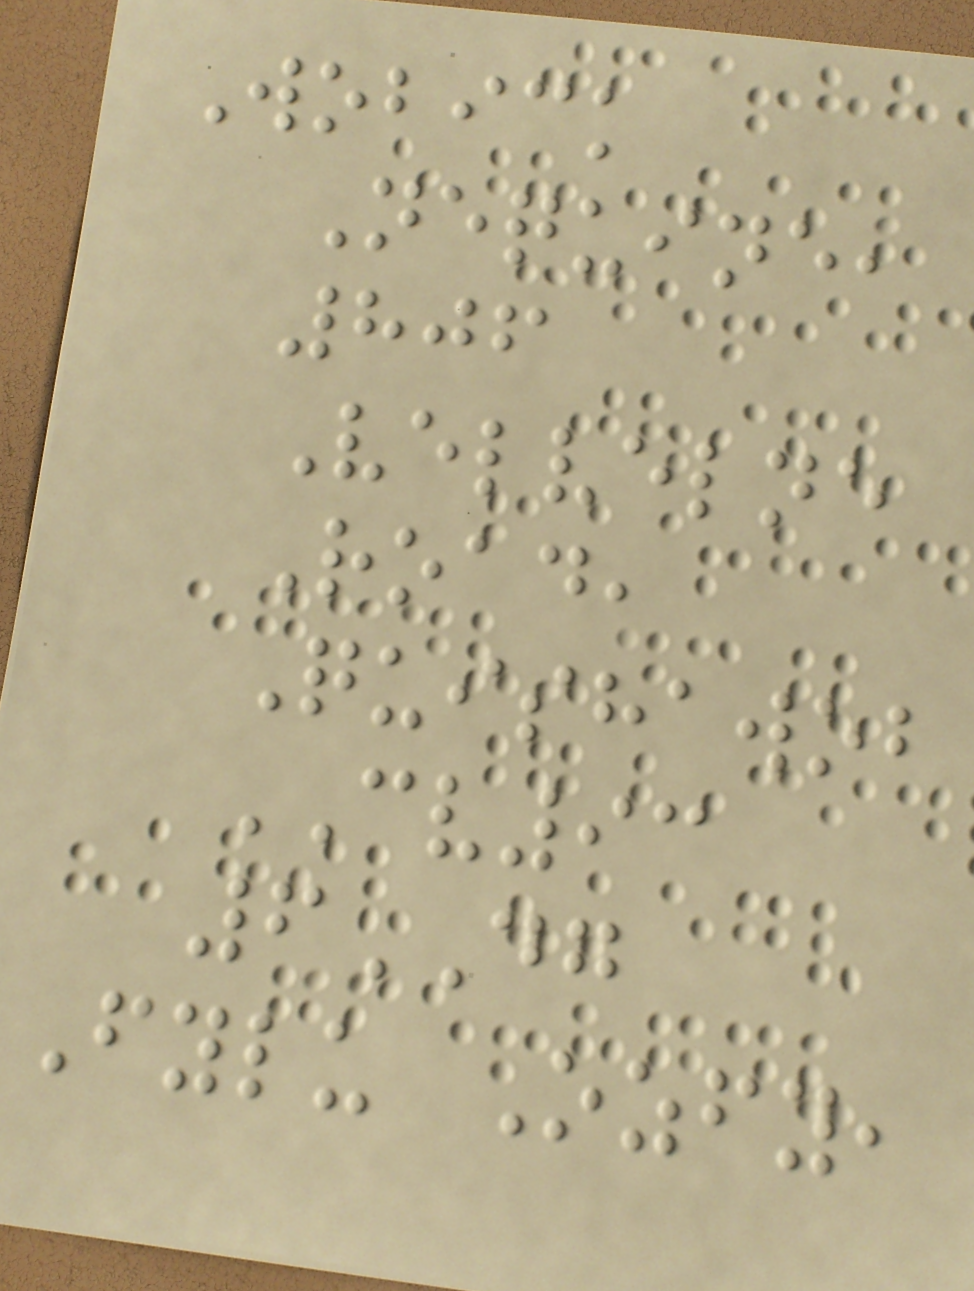Wobick
Nequine,
806
Velvelne
Road,
Quishawob
CV93
6DG
Fylu Ozfy,
